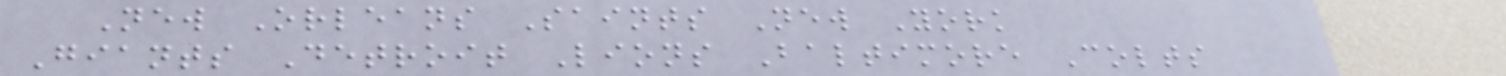New Orleans Saints New York
Giants Detroit Lions Baltimore Colts
